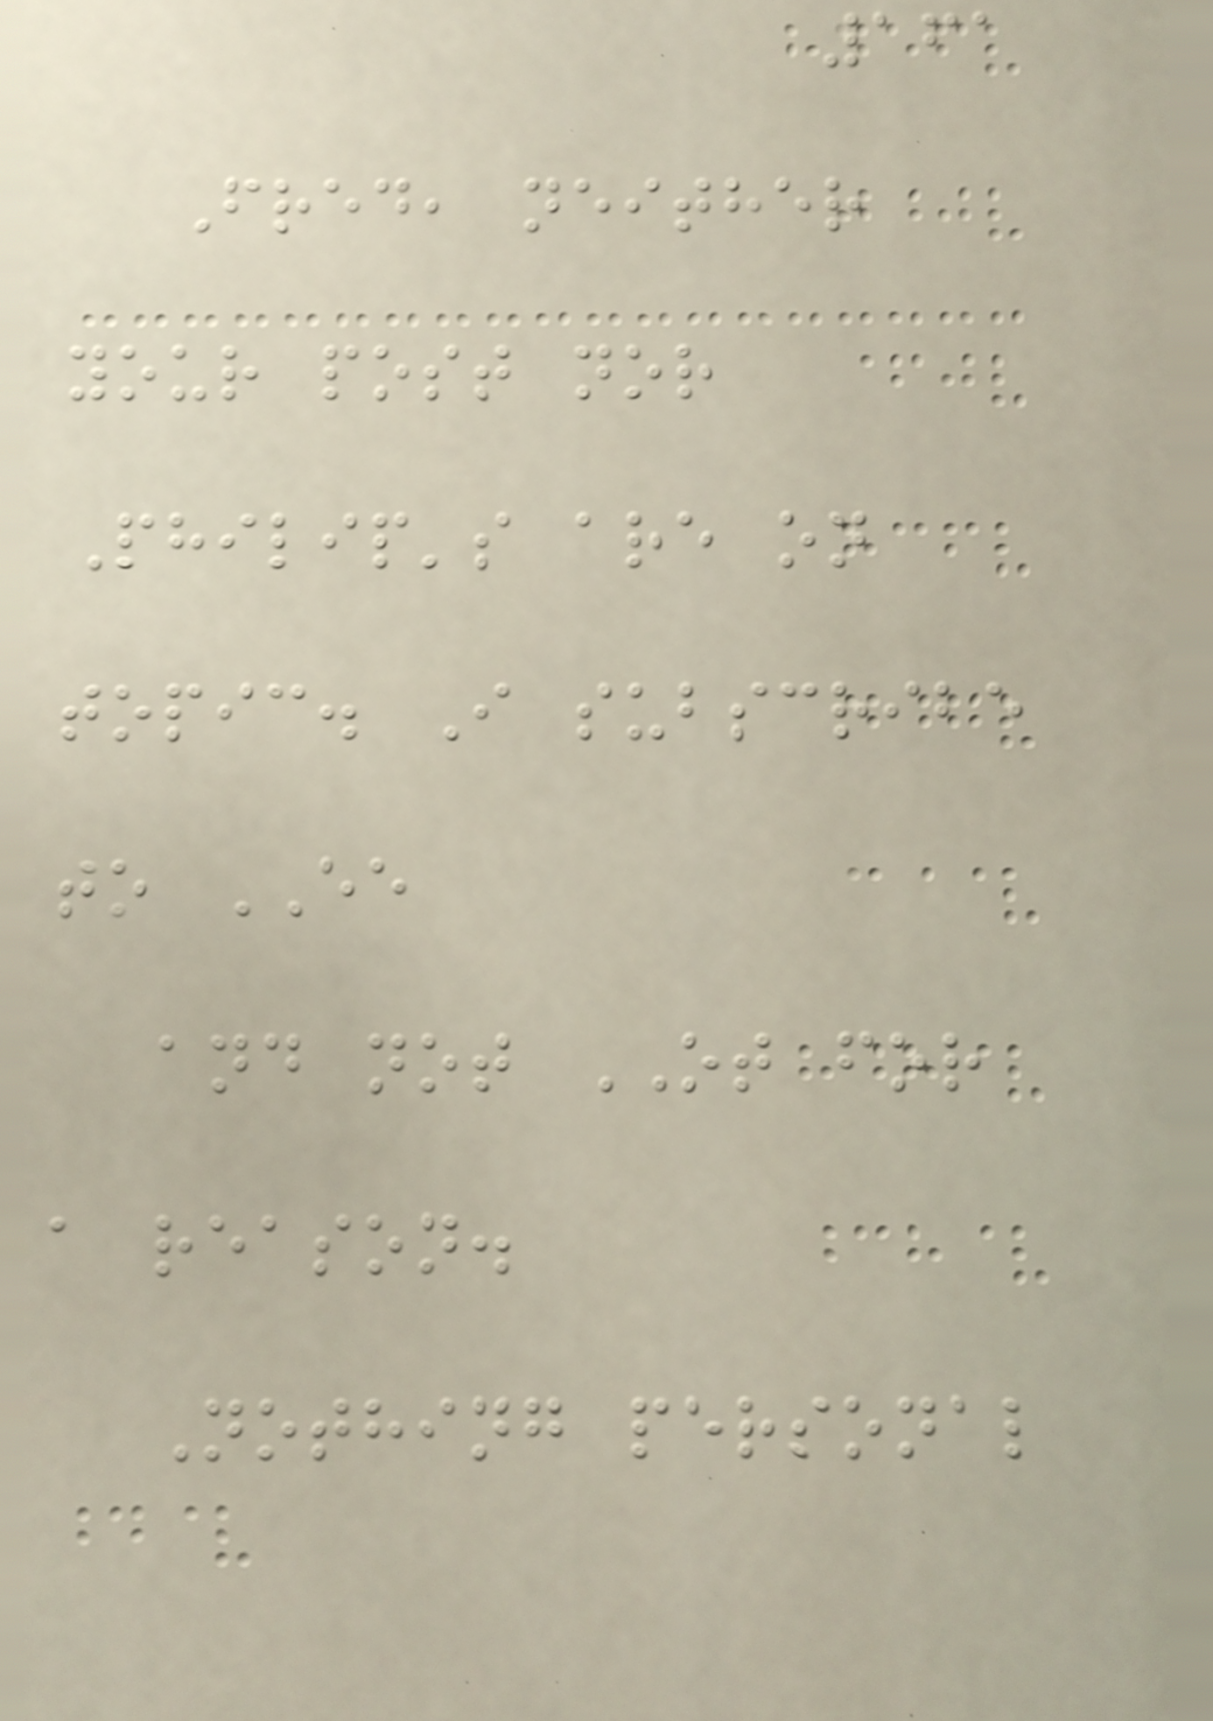161
Fred, neither
your post nor
Philip's are on
topic. I subscribe
to EE
and not OT for
a reason.
Nothing personal
